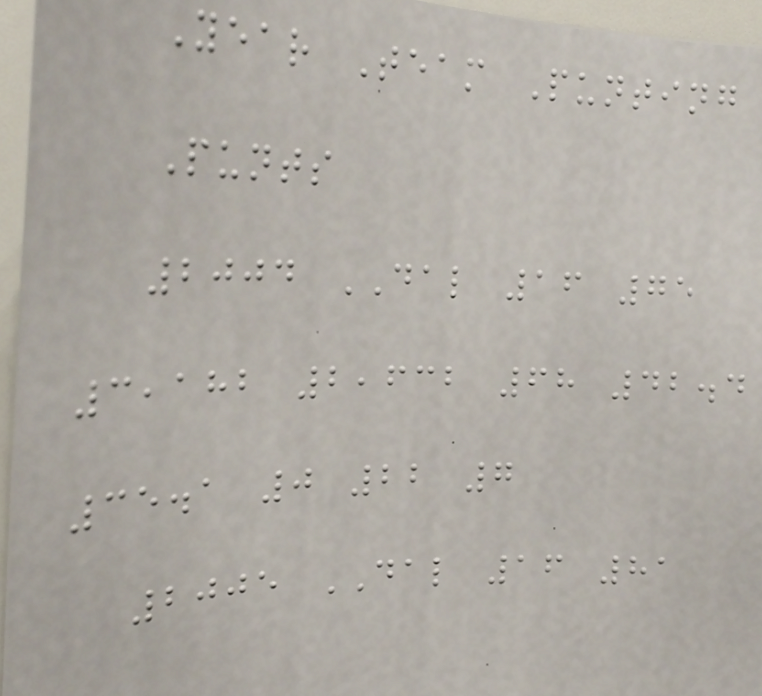Year Team Punting
Punts
2004 DAL 16 75
3,182 2,632 68 42.4
35.1 0 22 7
2005 DAL 16 81
